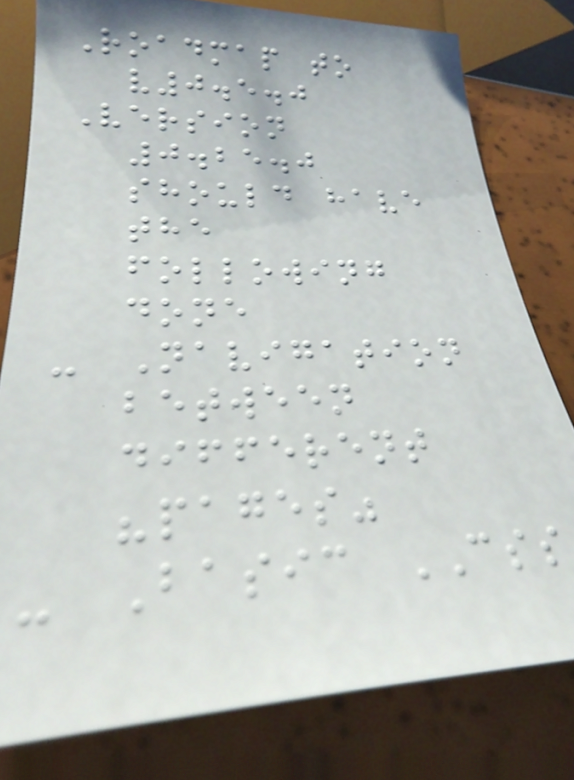Roadmap to
v0.5.0
Version
0.25.0
should have
the
following
done
- Navigation
between
different
"pages"
- Basic CSS
